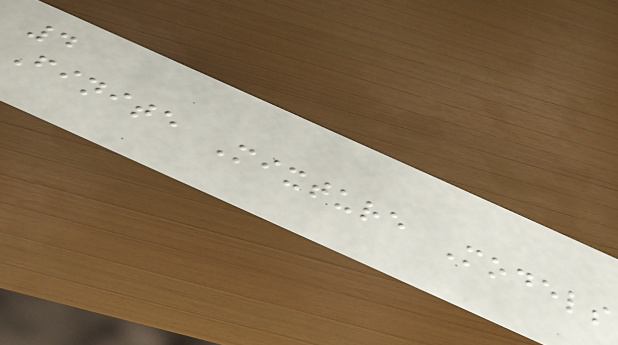4
Finite Mixture Models
